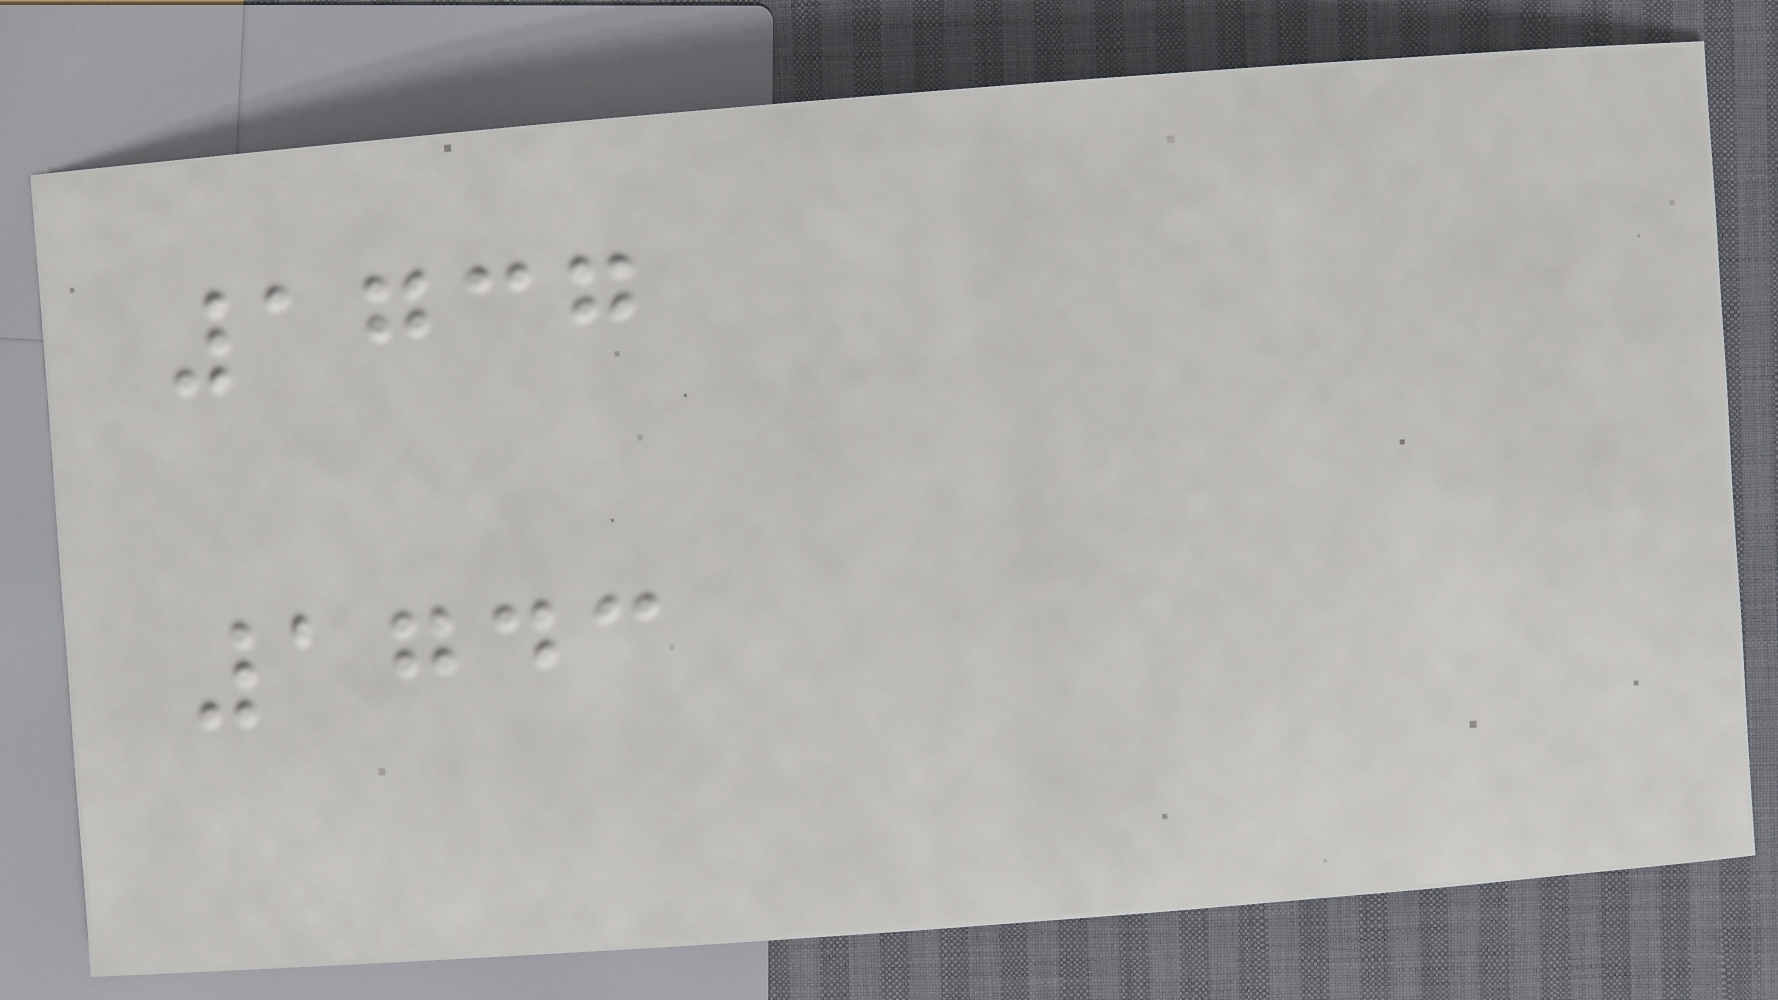1737
1743
